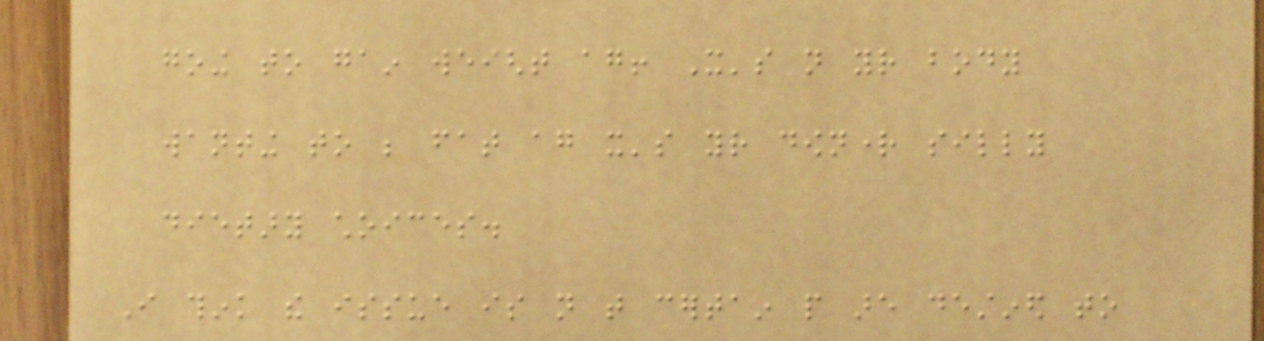going to gain weight again! It's not your body
wanting to be fat again it's your downright silly
dietary choices.
I think the issue is not that certain people are destined to
